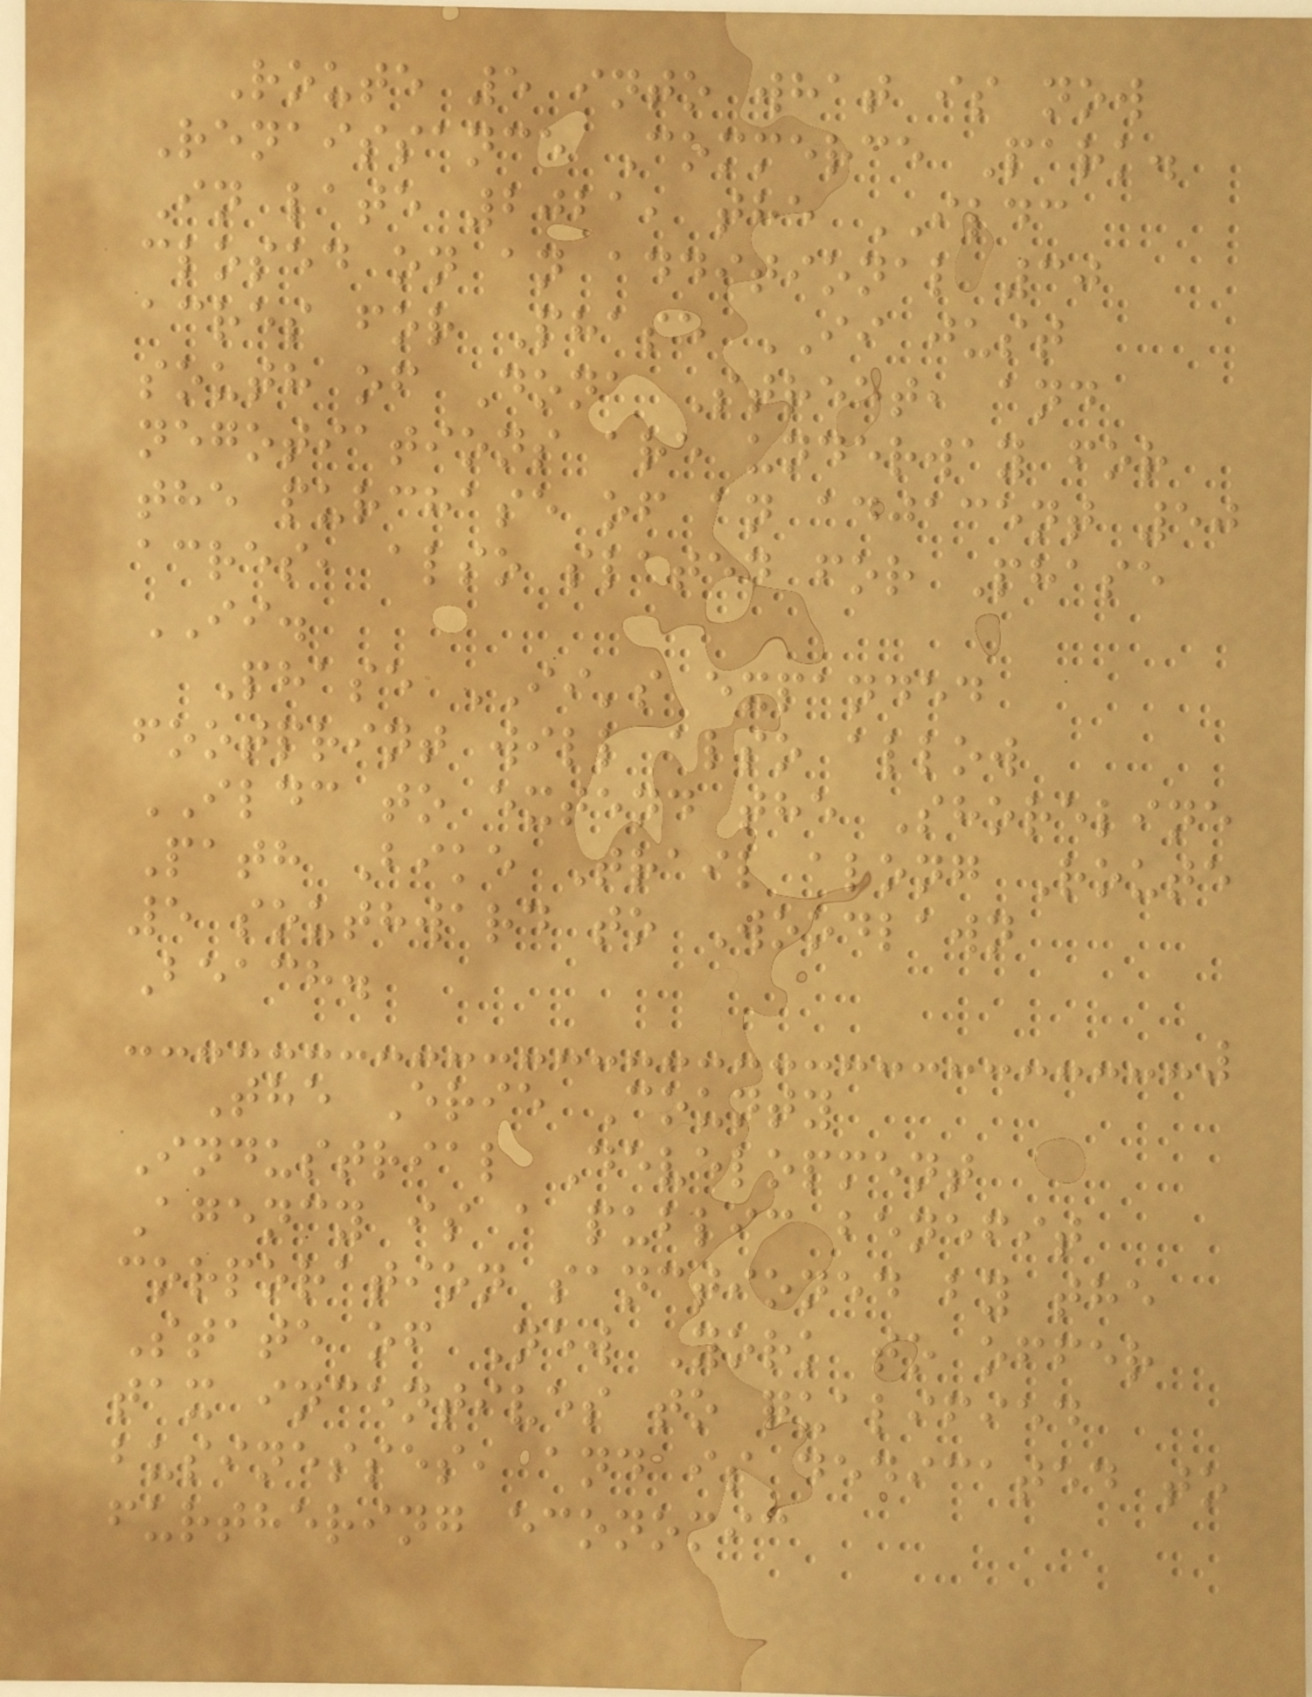Route 5 into what is now
Renaissance Commerce Park.
In late 2021, the ILDC
closed on an additional 30
acres for Phase II just
south of Dona Street, and
negotiations are underway for
the purchase of an adjacent 50
acres, also slated for Phase
II.
Phase II's expanded
footprint will also allow
ILDC to extend the Shoreline
Path Bike Trail along Route
5 southward to Woodlawn
Beach.
The Erie County
Industrial Development
Agency is a public benefit
corporation sanctioned by the
State of New York to offer
tax incentives to qualified
businesses, and is dedicated to
furthering economic
